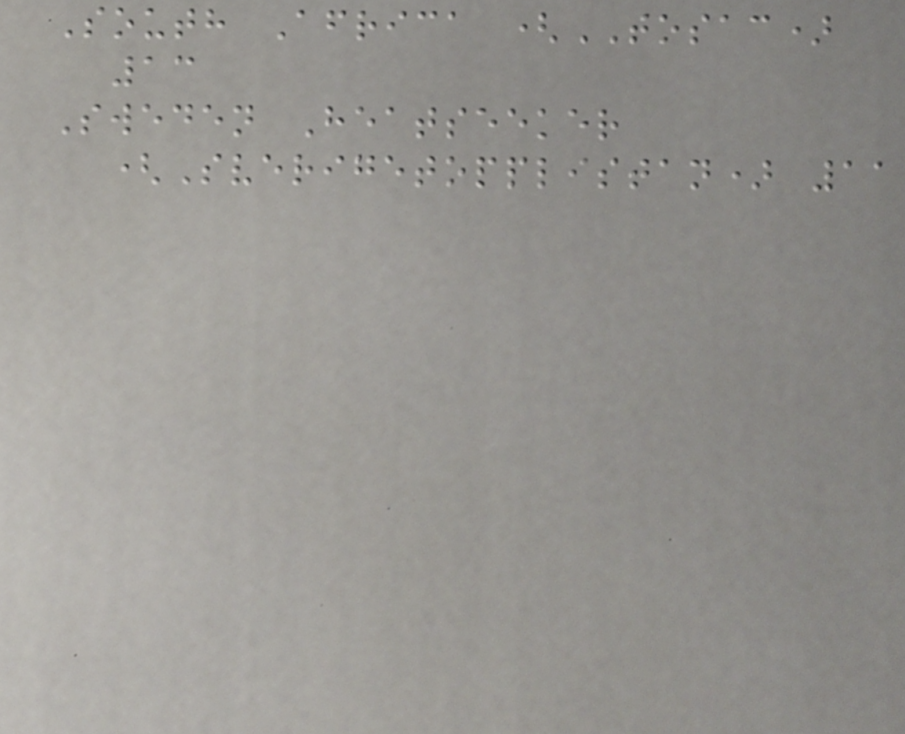South Africa (TOSAC)
13
Sweden Heatseeker
(Sverigetopplistan) 11
